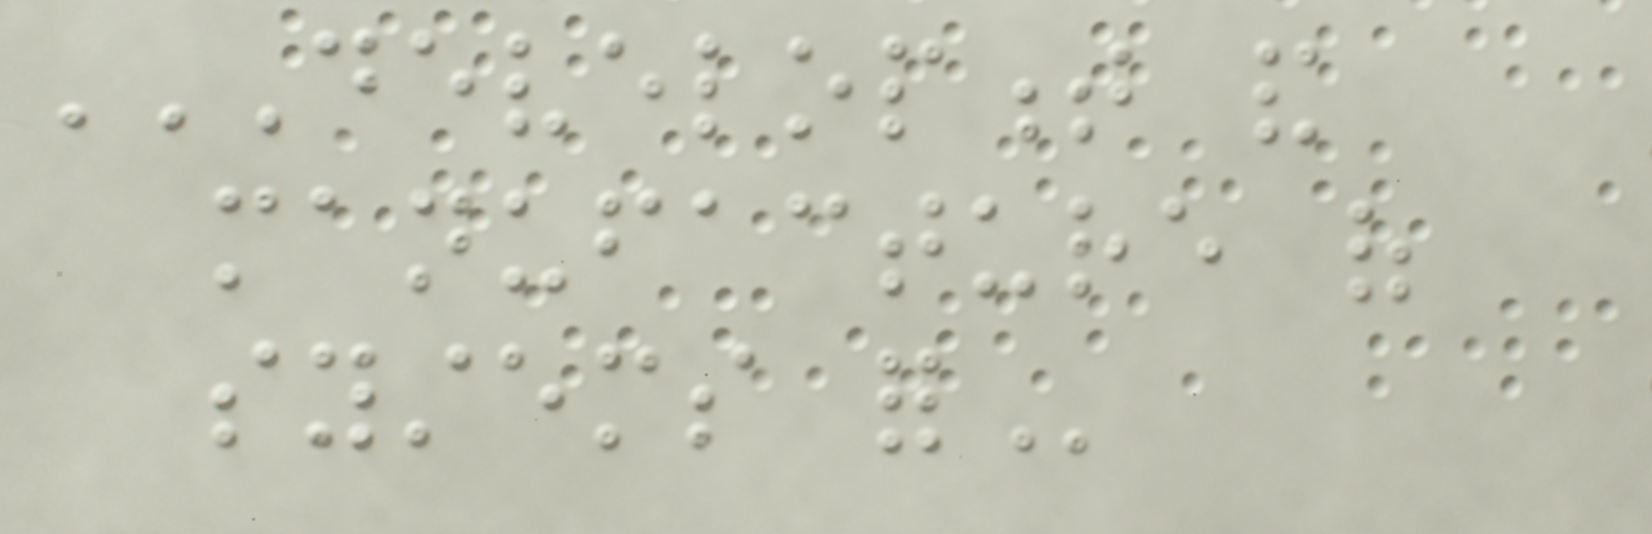DEVELOPMENT AND
MANUFACTURE OF
SYSTEMS FOR
